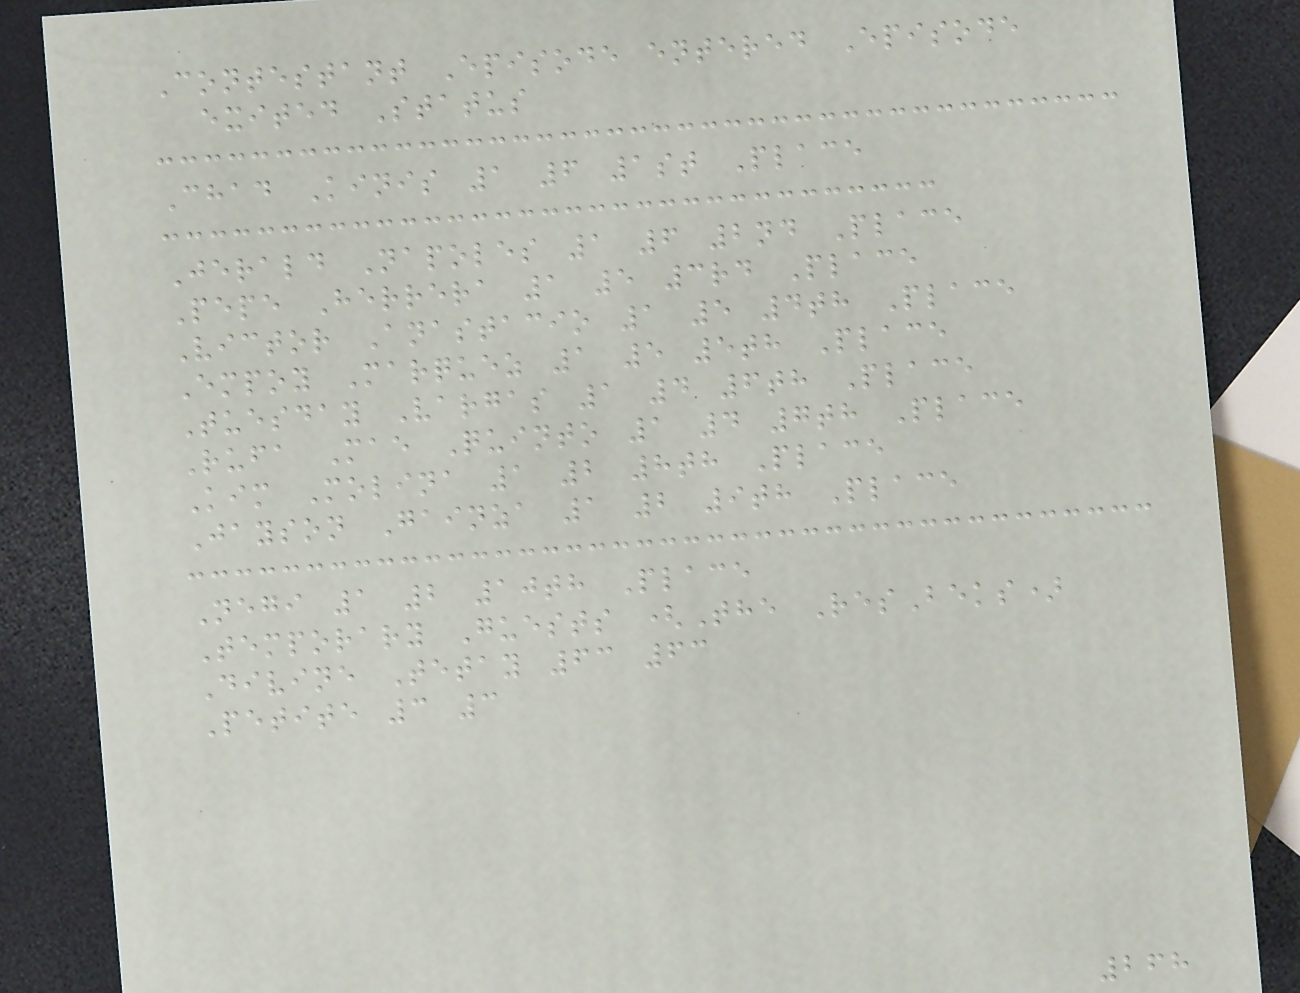Contestant Episode entered Episode
exited Status
Chad Kinis 1 6 1st Place
Jerald Napoles 1 6 2nd Place
Pepe Herrera 1 5 3rd Place
Victor Anastacio 1 5 4th Place
Empoy Marquez 1 5 5th Place
Tuesday Vargas 1 4 6th Place
Rufa Mae Quinto 1 4 7th Place
Kim Molina 1 2 8th Place
Jayson Gainza 1 2 9th Place
Negi 1 2 10th Place
Temporary Guests (The ResBeks)
Divine Tetay 63 63
Petite 3 3
268
